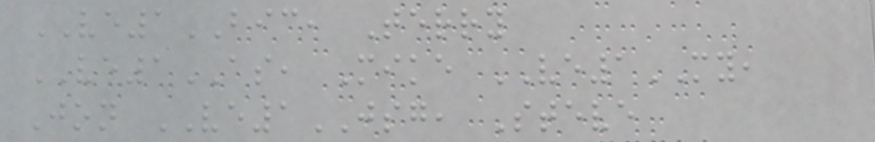VE1BIC, Terry
VE1AS, Mike VE1MY,
Jon VE1JSG, Steve
